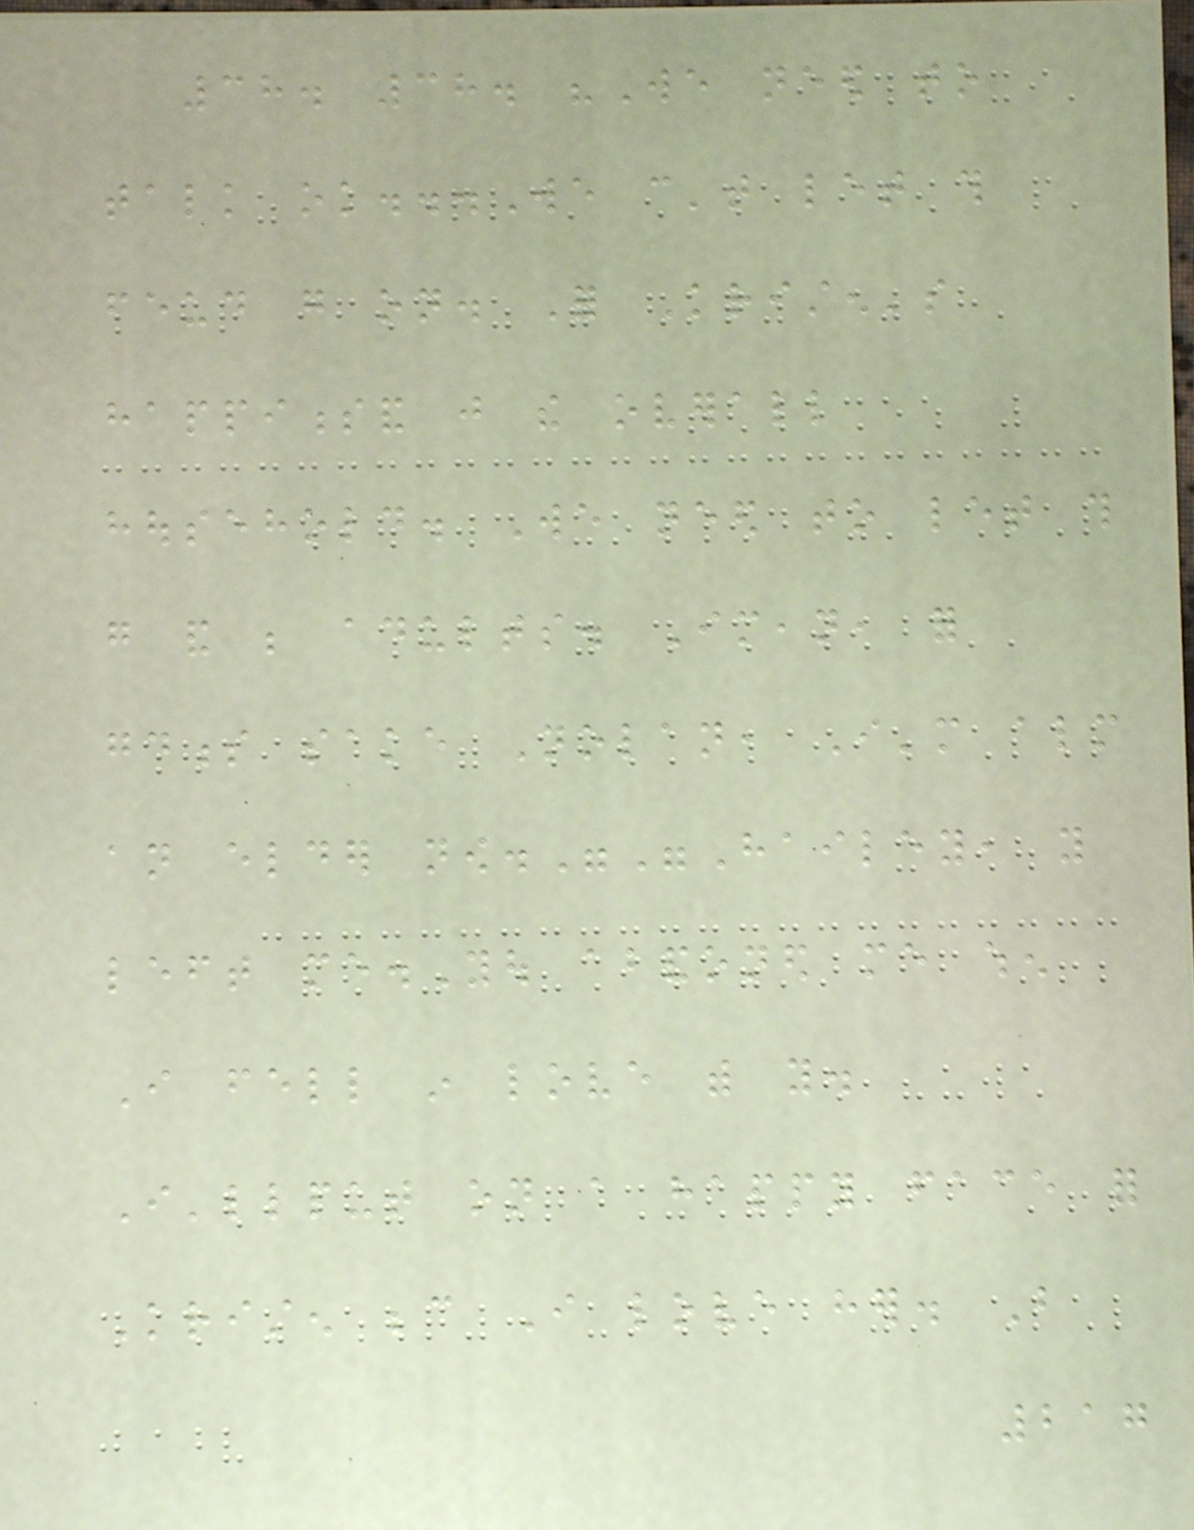38. 38. "We need to
talk ok...We can't let this
feud go on. For Kristen's
happinessand just the overall
household. We need to let this
go and be adults. Imean, for
goodness sake Nolan, I'm almost
an elder now.""Hailey, you
left me.You abandoned me when
I fell in love with you.
I'llput on a happy face for
Kristen because I love her. But
217
